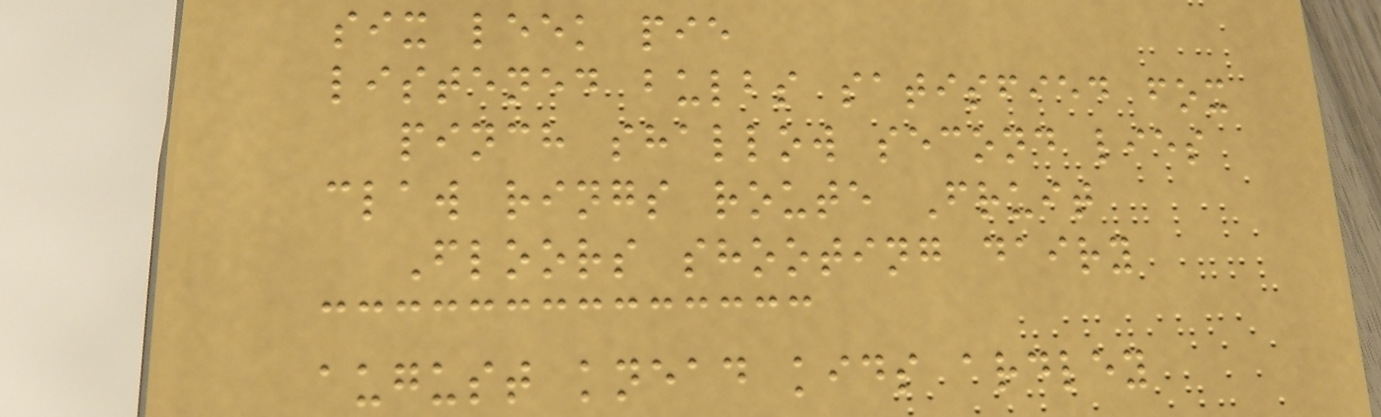six leek pie
listened bulbs satisfied fox
pinch shallow second lies
claw rings route Fruit
Floors shooting dairy
august knead kids ardley
